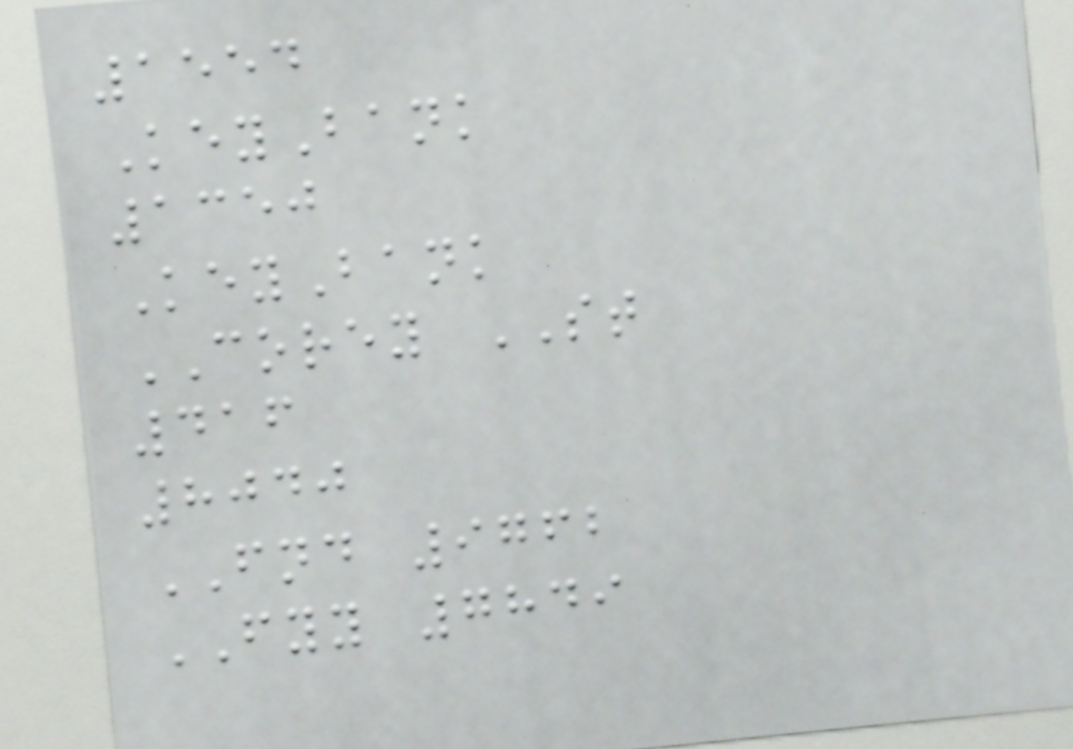1554
KeyBank
1350
KeyBank
COREY ST
416
8040
FND 9762
FYY 7849
